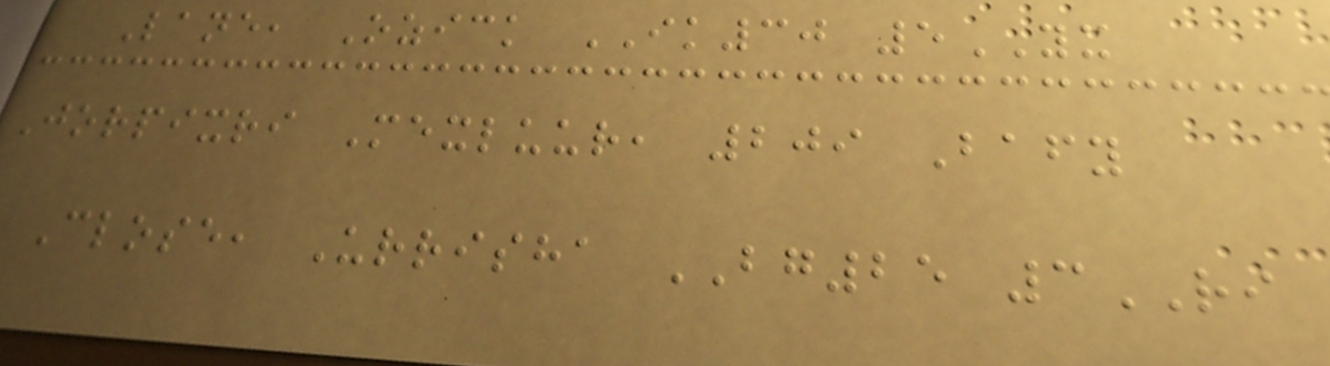Lane, Ozick IK30 5YX
Jorpixri Mexluur, 209 Bafy
Close, Urrisha BG25 3RI
